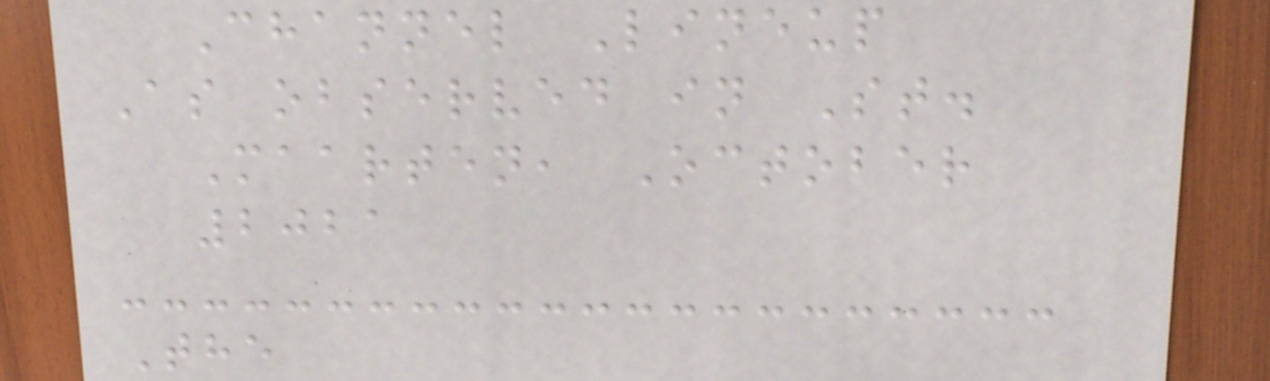Channel Lineup
As observed in St.
Maarten, October
2021
The
